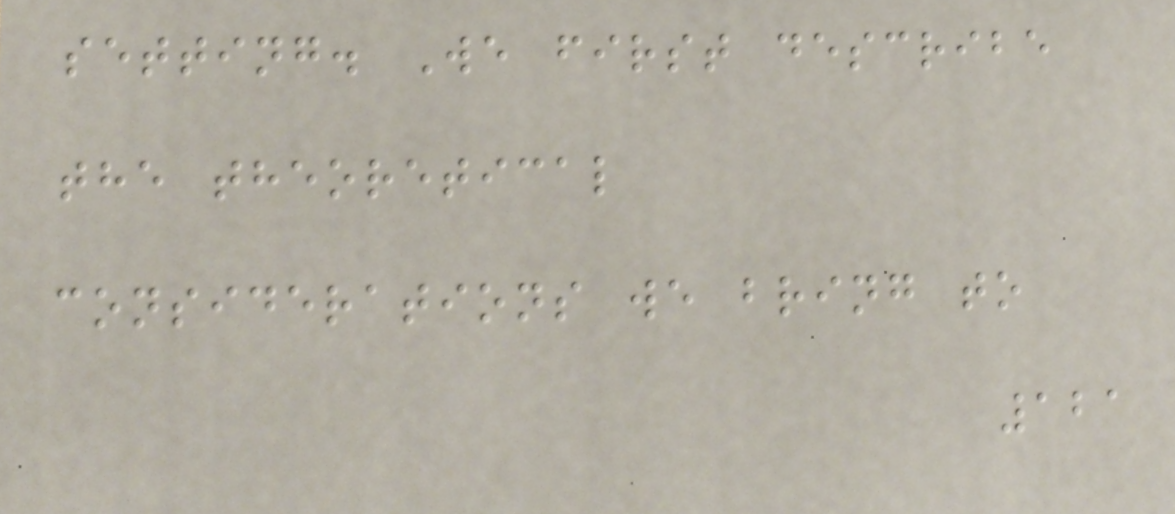setting. We first describe
the theoretical
considerations we bring to
121
